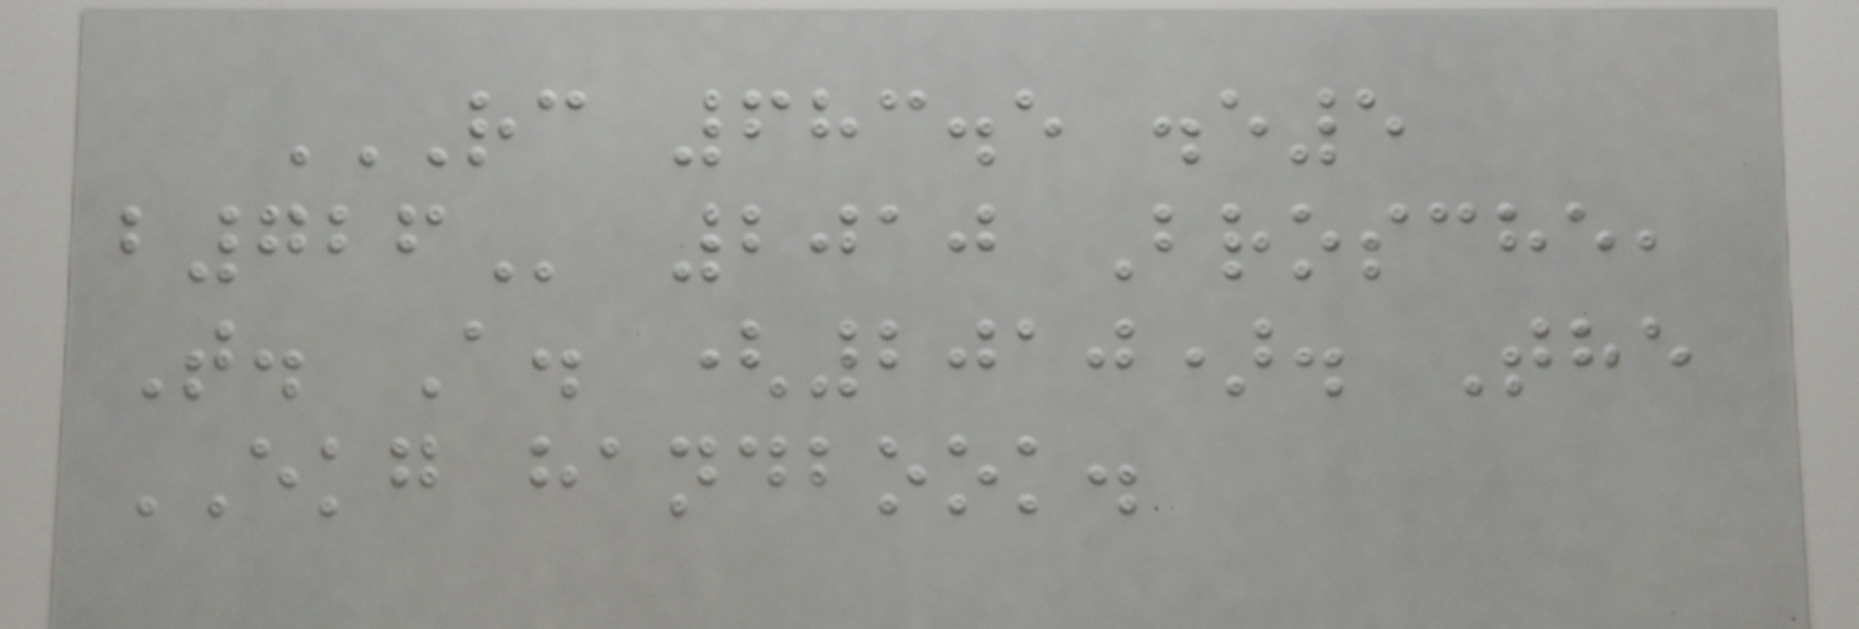RC 683.5 .E5
B726 2010 Brosche,
T. A. (2010). The
EKG handbook.
